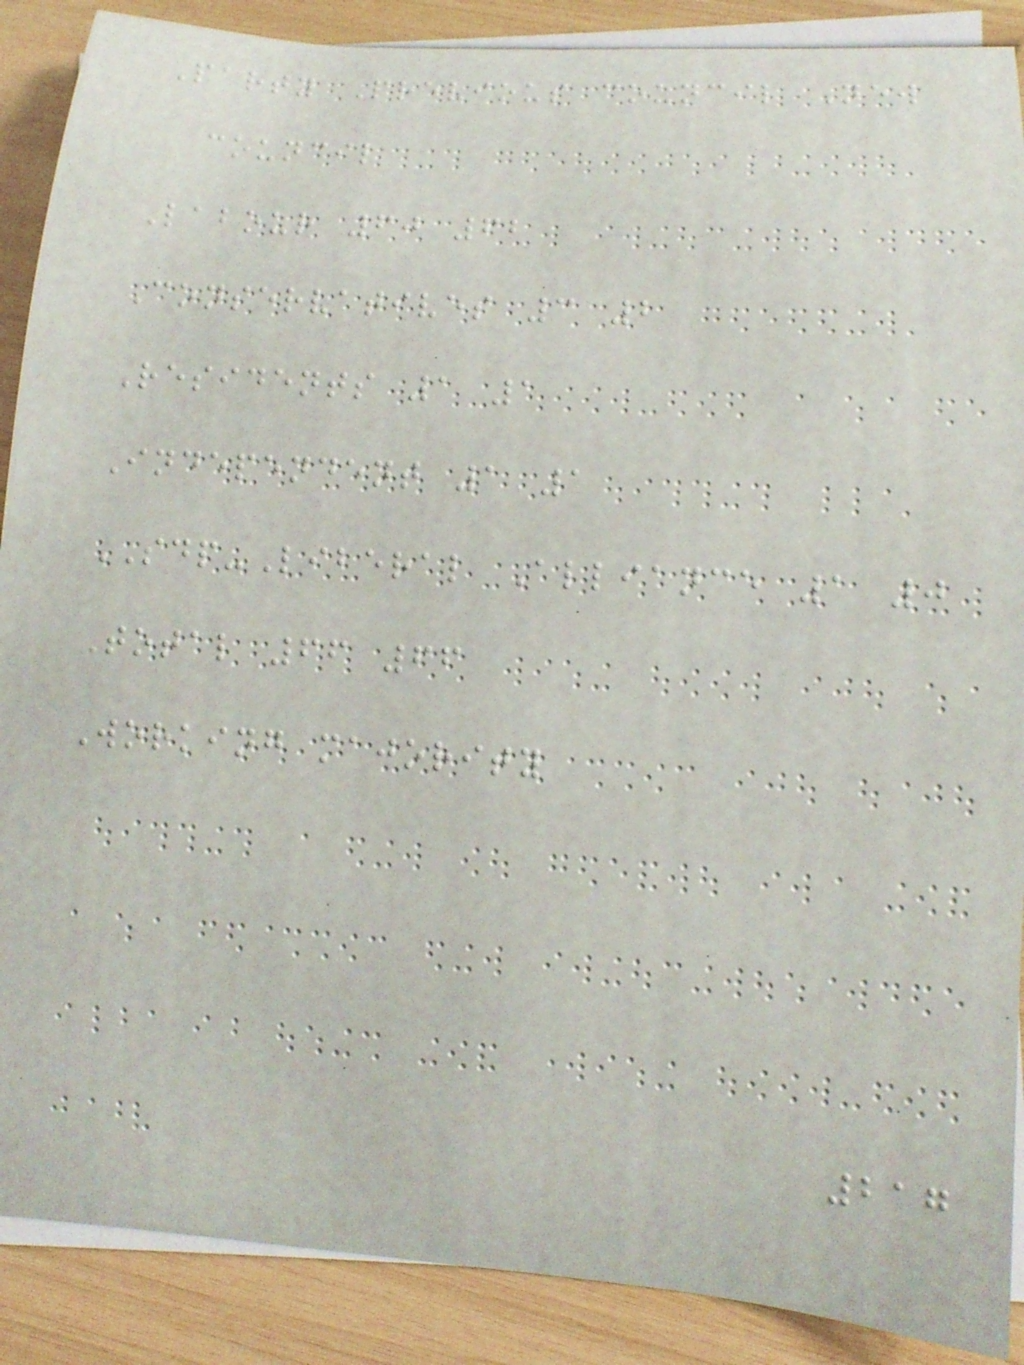Party Previous council New
council
Labour 60 62
Conservatives 3 2
Residents 1 1
Independent 1 1
SDP-Liberal Alliance 1 0
Total 66 66
Working majority
217
